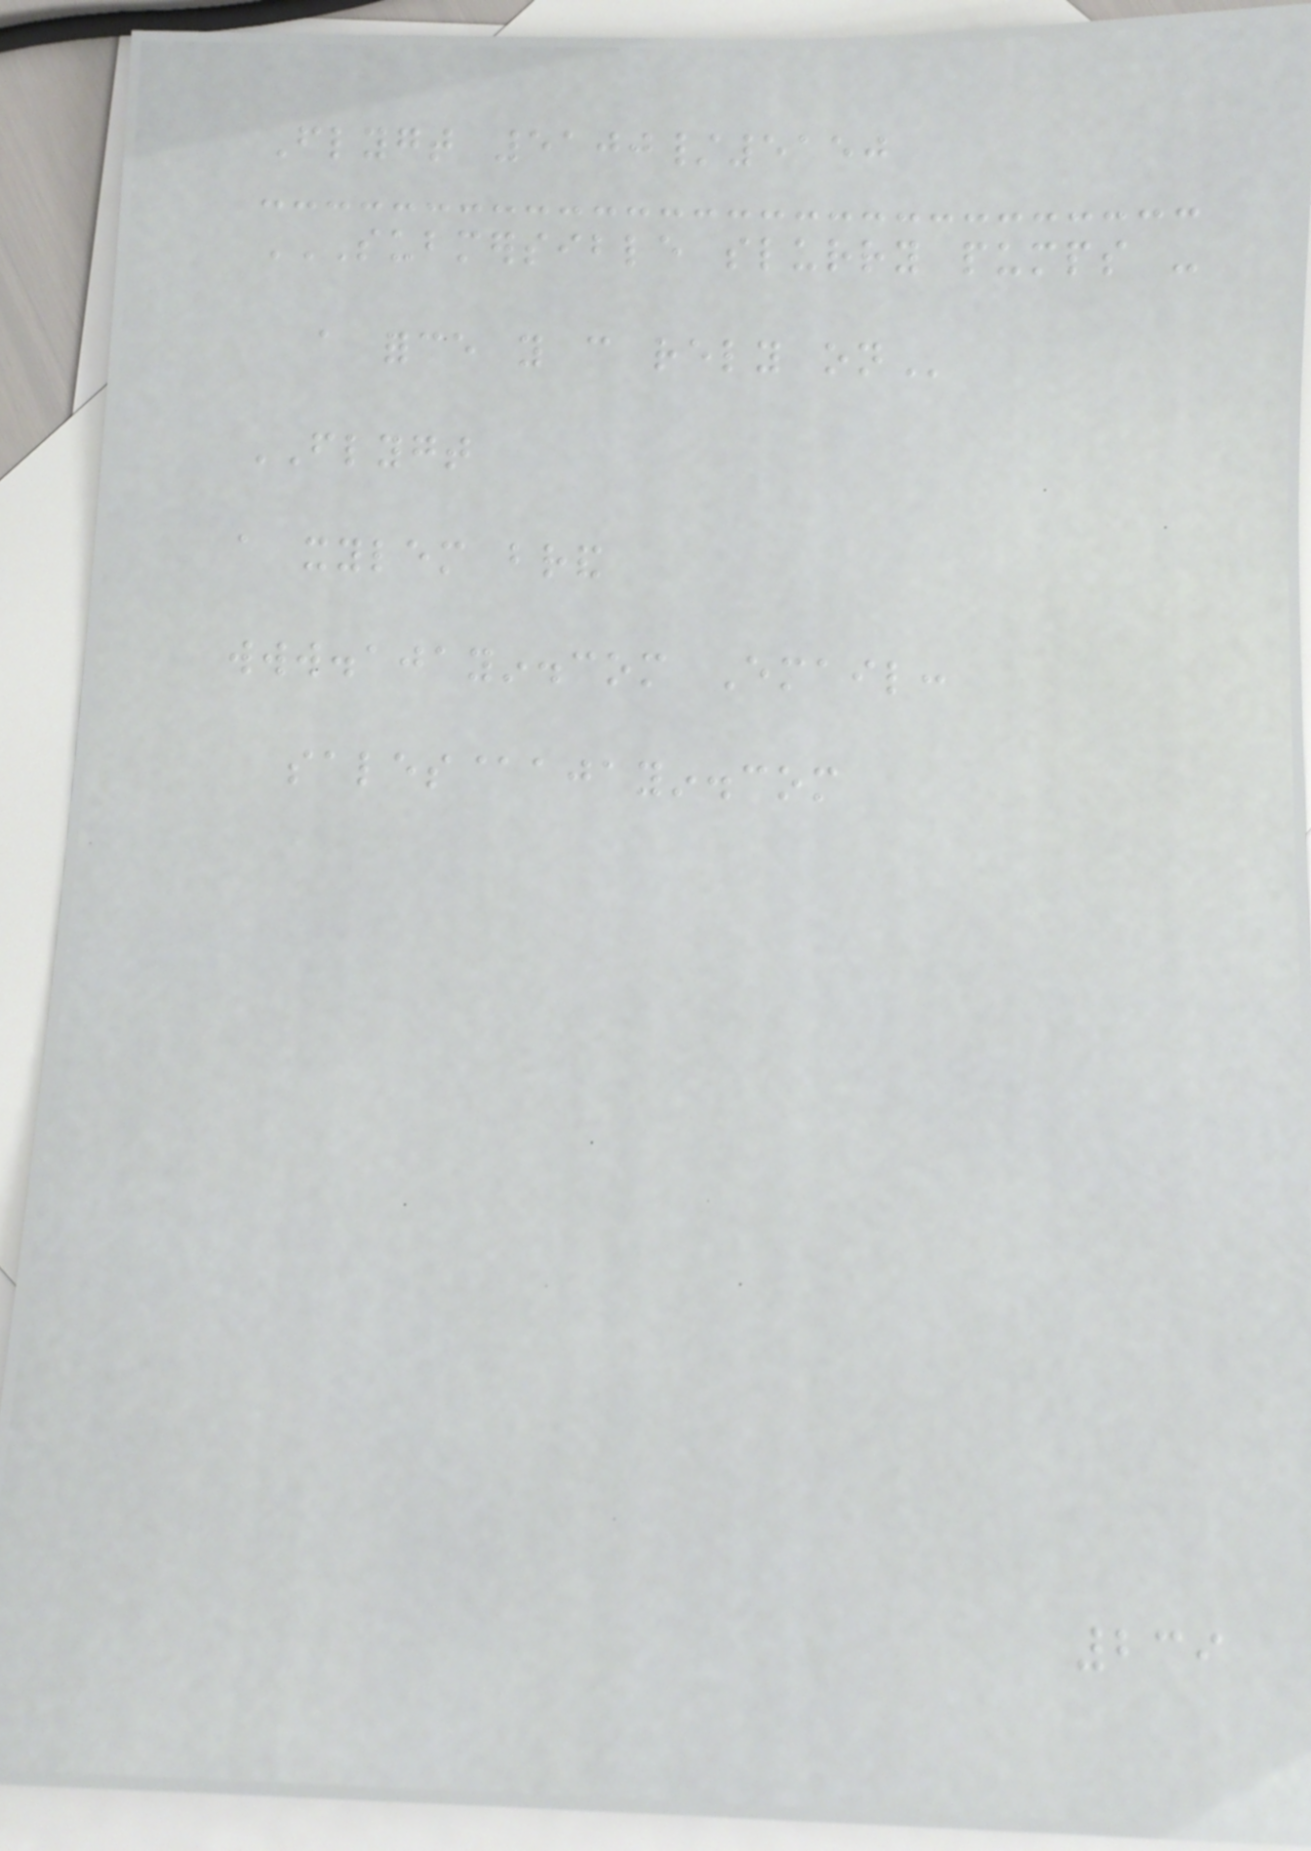Flygt 5100/5150
SUBMERSIBLE SLURRY PUMPS -
A FORCE YOU CAN RELY ON
FLYGT
a xylem brand
www.ajayin.com Email:
sales@ajayin.com
239
